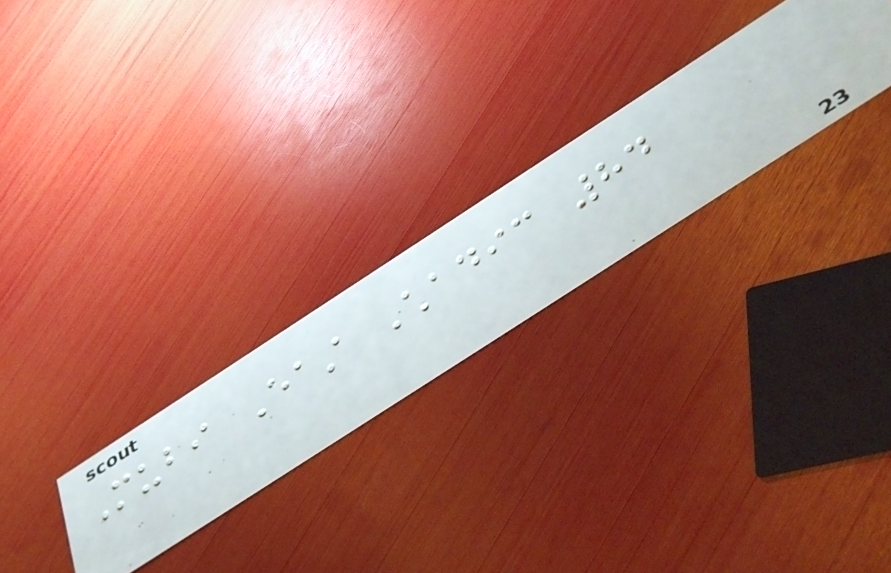Mubi East Chadic 84
